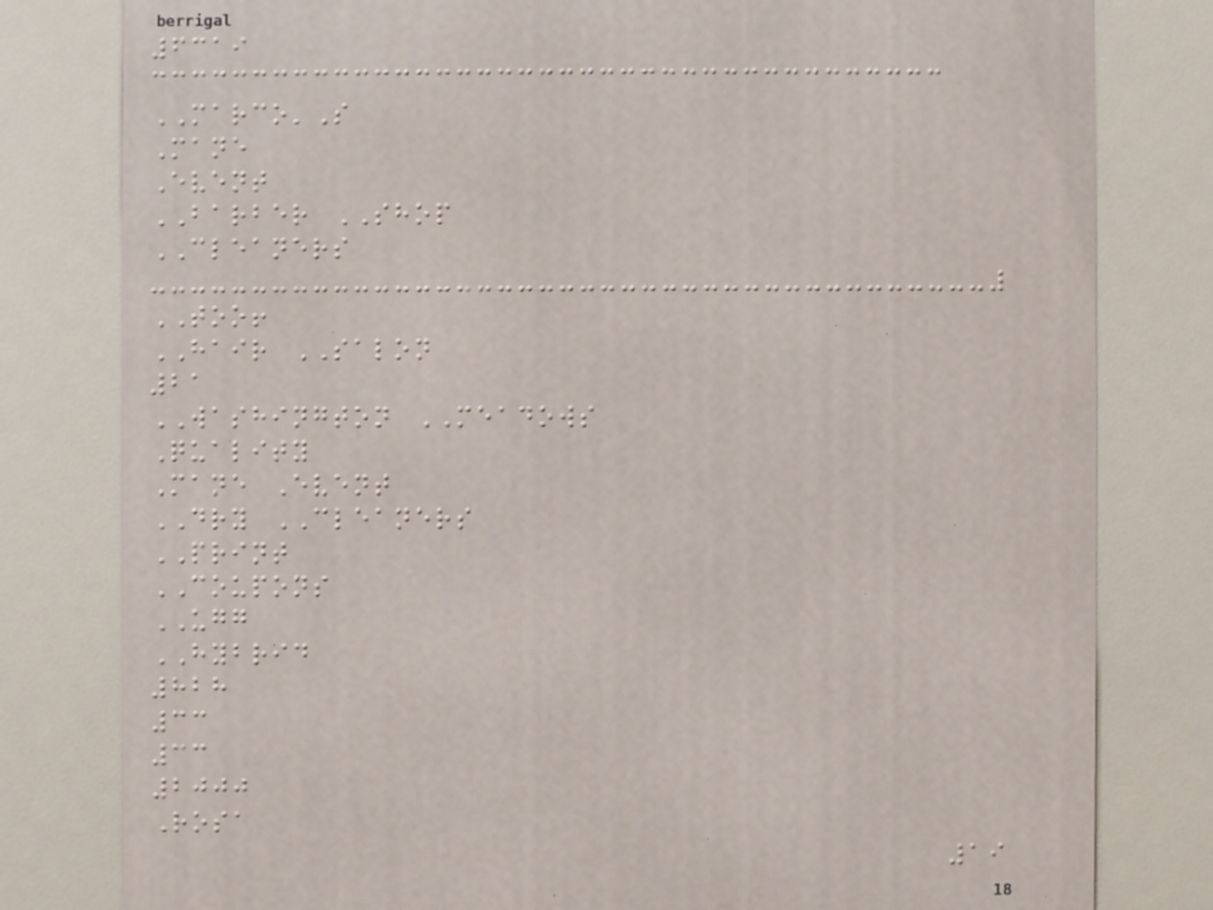6319
MARCO'S
Mane
Event
BARBER SHOP
CLEANERS
TOO!
HAIR SALON
21
WASHINGTON MEADOWS
Quality
Mane Event
DRY CLEANERS
PRINT
COUPONS
UGG
HYBRID
828
33
33
2000
Rosa
19
